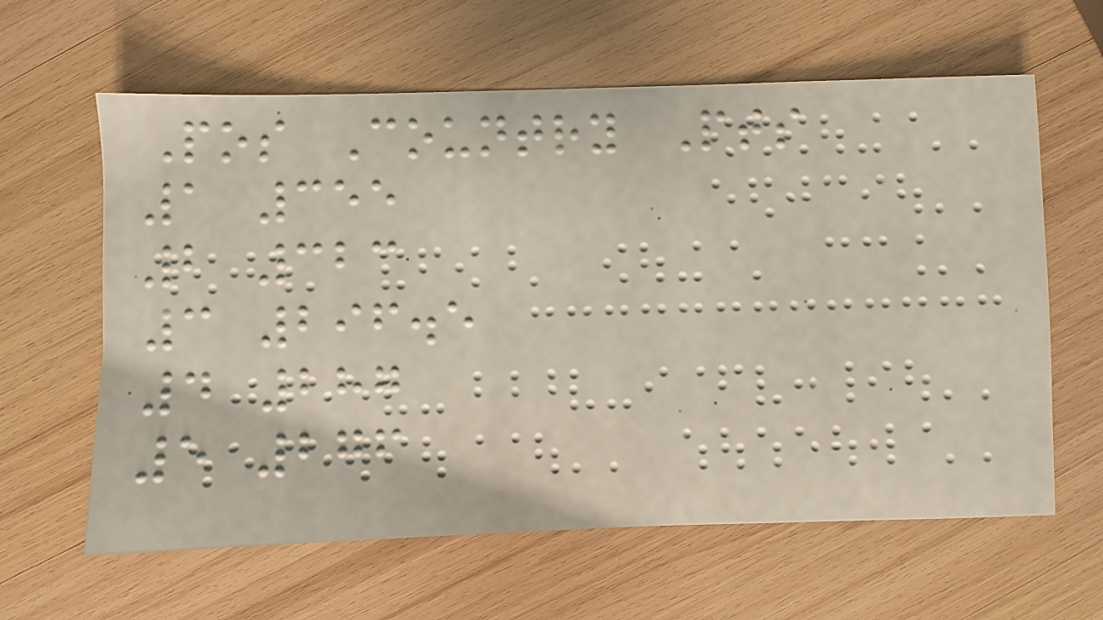Pos Country Pts
1 355
2 323
3 296.5
4 287
5 276
